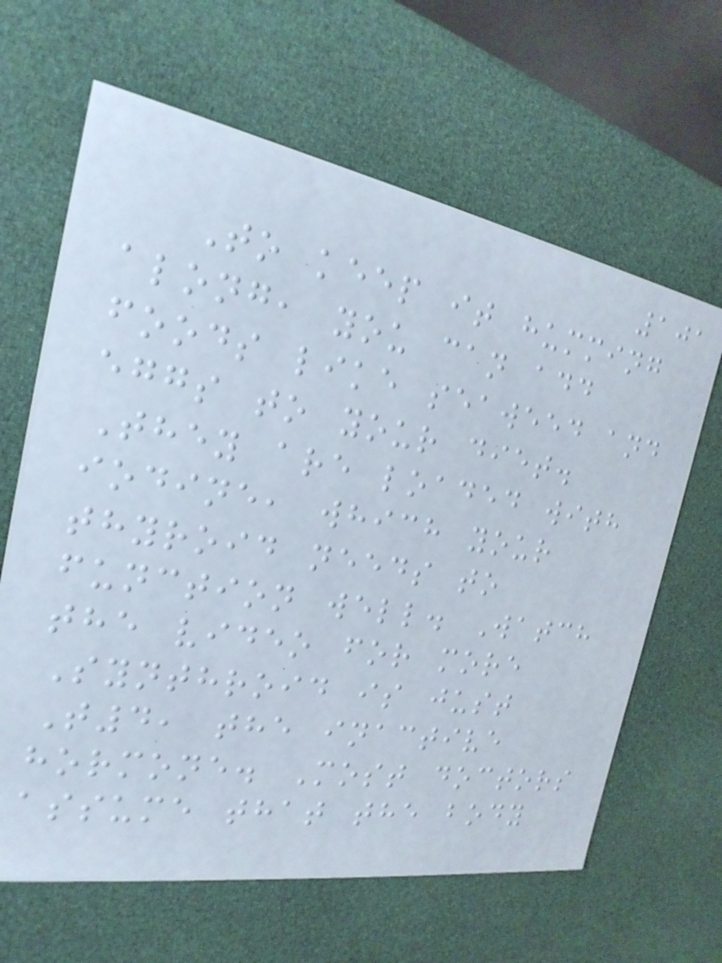101
To keep it humming
along, you can add
foods like seaweed and
eggs to your diet.
They are loaded with
iodine, which your
thyroid needs to
function well. Watch
the video for more
Synthroid is just
T4, the inactive
hormone. Most doctors
assume that the body
